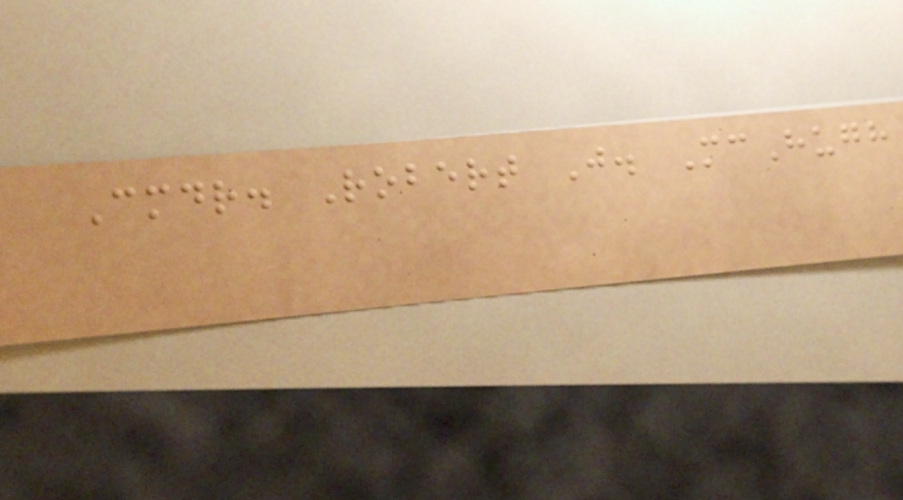Cmdr. Robert J. McHugh
